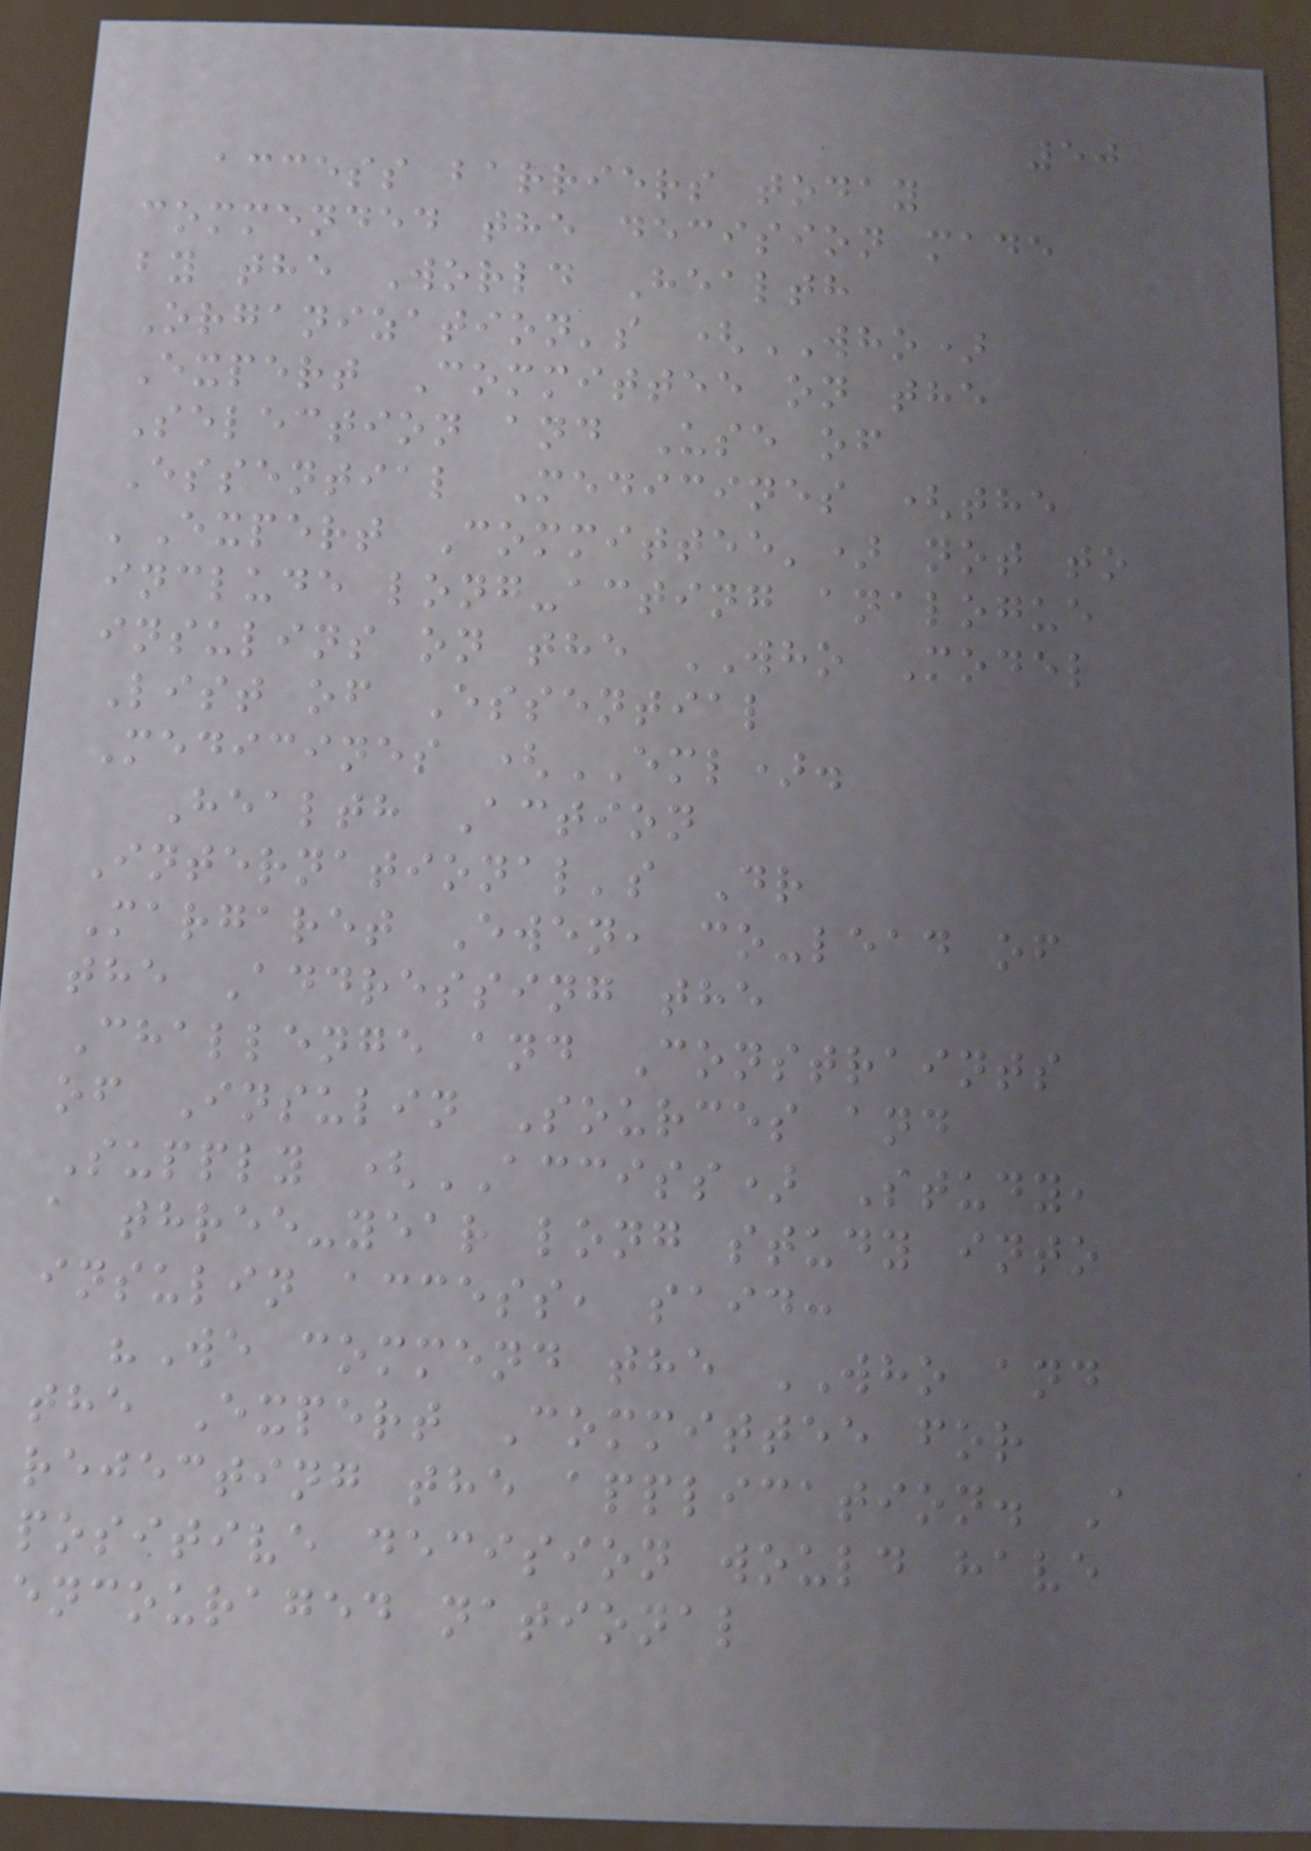50
access barriers today
commended the decision made
by the World Health
Organization's (WHO)
Expert Committee on the
Selection and Use of
Essential Medicines (the
'Expert Committee') not to
include long-acting analogue
insulins on the WHO Model
List of Essential
Medicines (EML).
Health Action
International's Dr
Margaret Ewen, co-lead of
the Addressing the
Challenge and Constraints
of Insulin Sources and
Supply (ACCISS) Study,
a three-year long study into
insulin access, said:
"We commend the WHO and
the Expert Committee for
rejecting the application. A
positive decision would have
encouraged national
